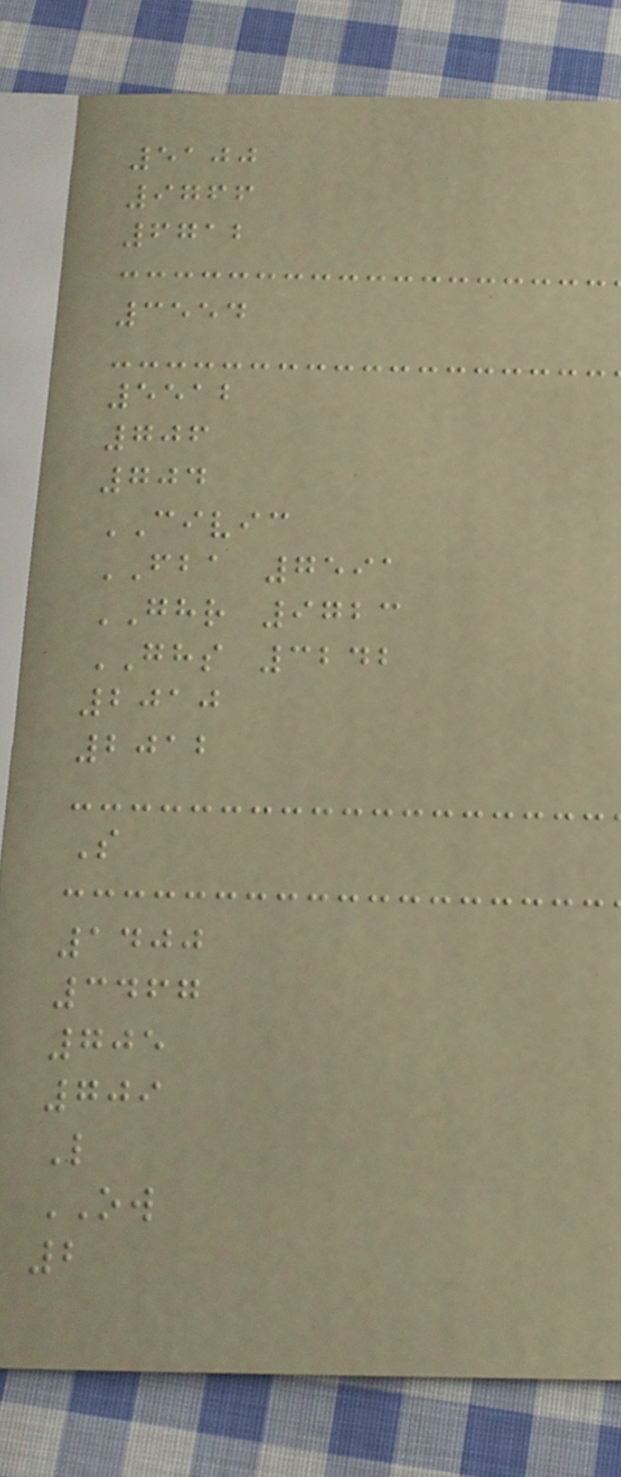5100
9766
6712
3554
5512
706
704
CIVIC
FBA 7591
GHR 9723
GHS 3242
2010
2012
S
1400
3467
705
709
L
OW
2
